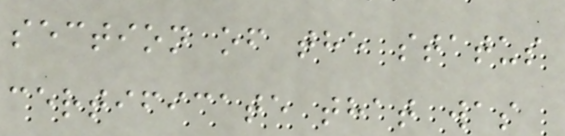section of the status
certificate that was
